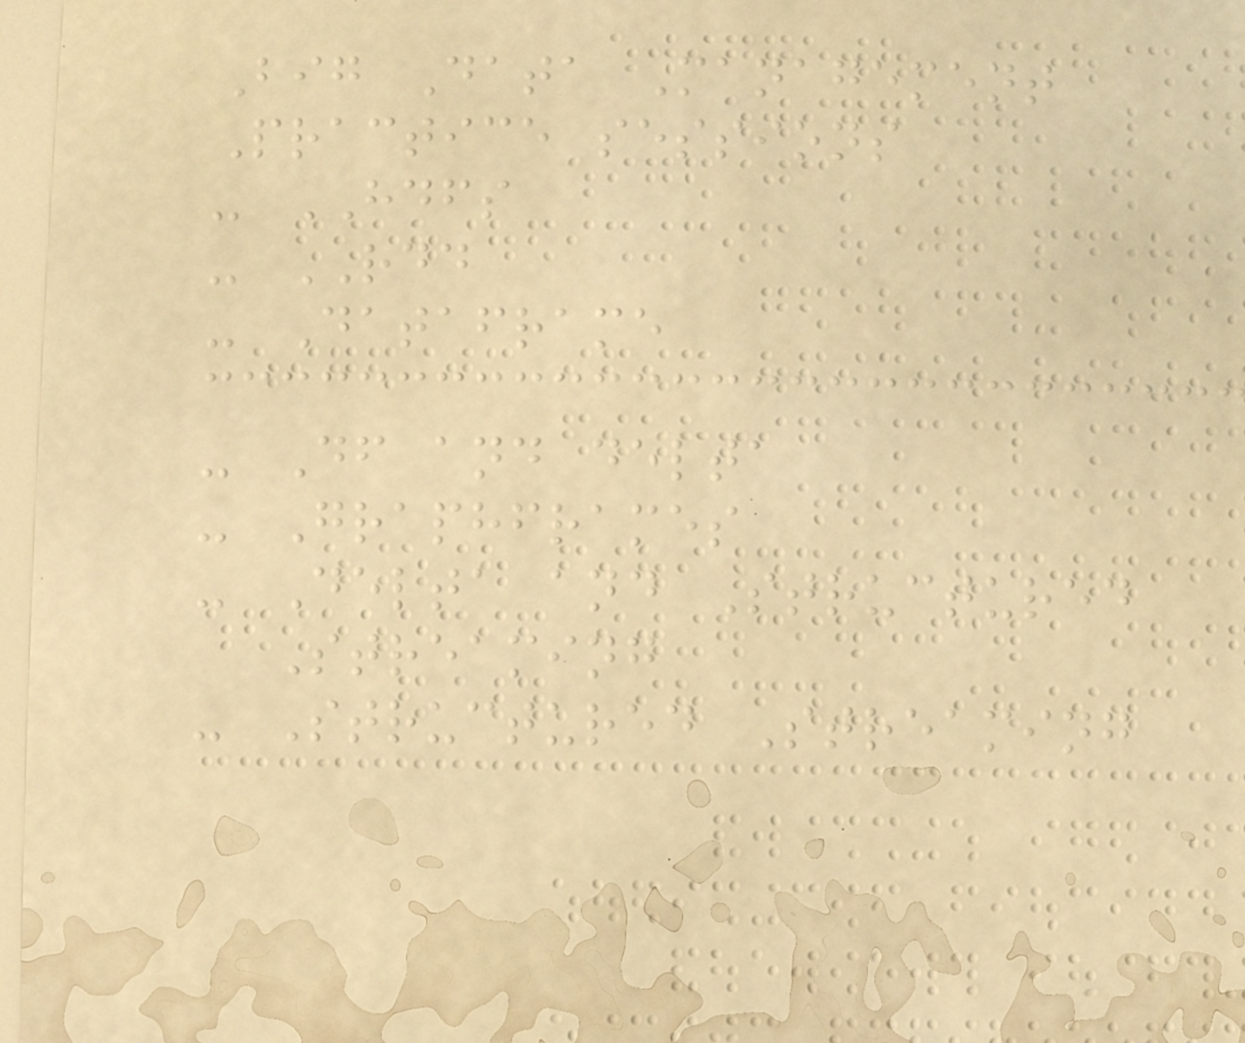Big Data Management
Practice sessions
- HDFS
- RDD
- Dataframe
- Df and delta
- Graphframes
- Delta and Structured
Streaming
- Structured Streaming
